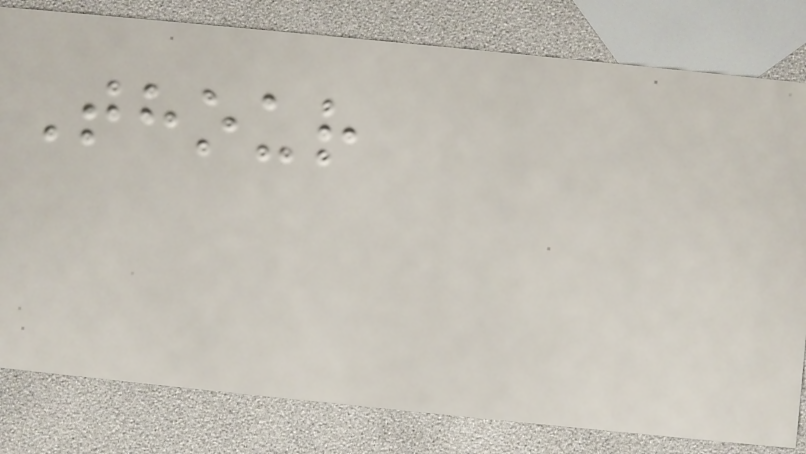Thour
